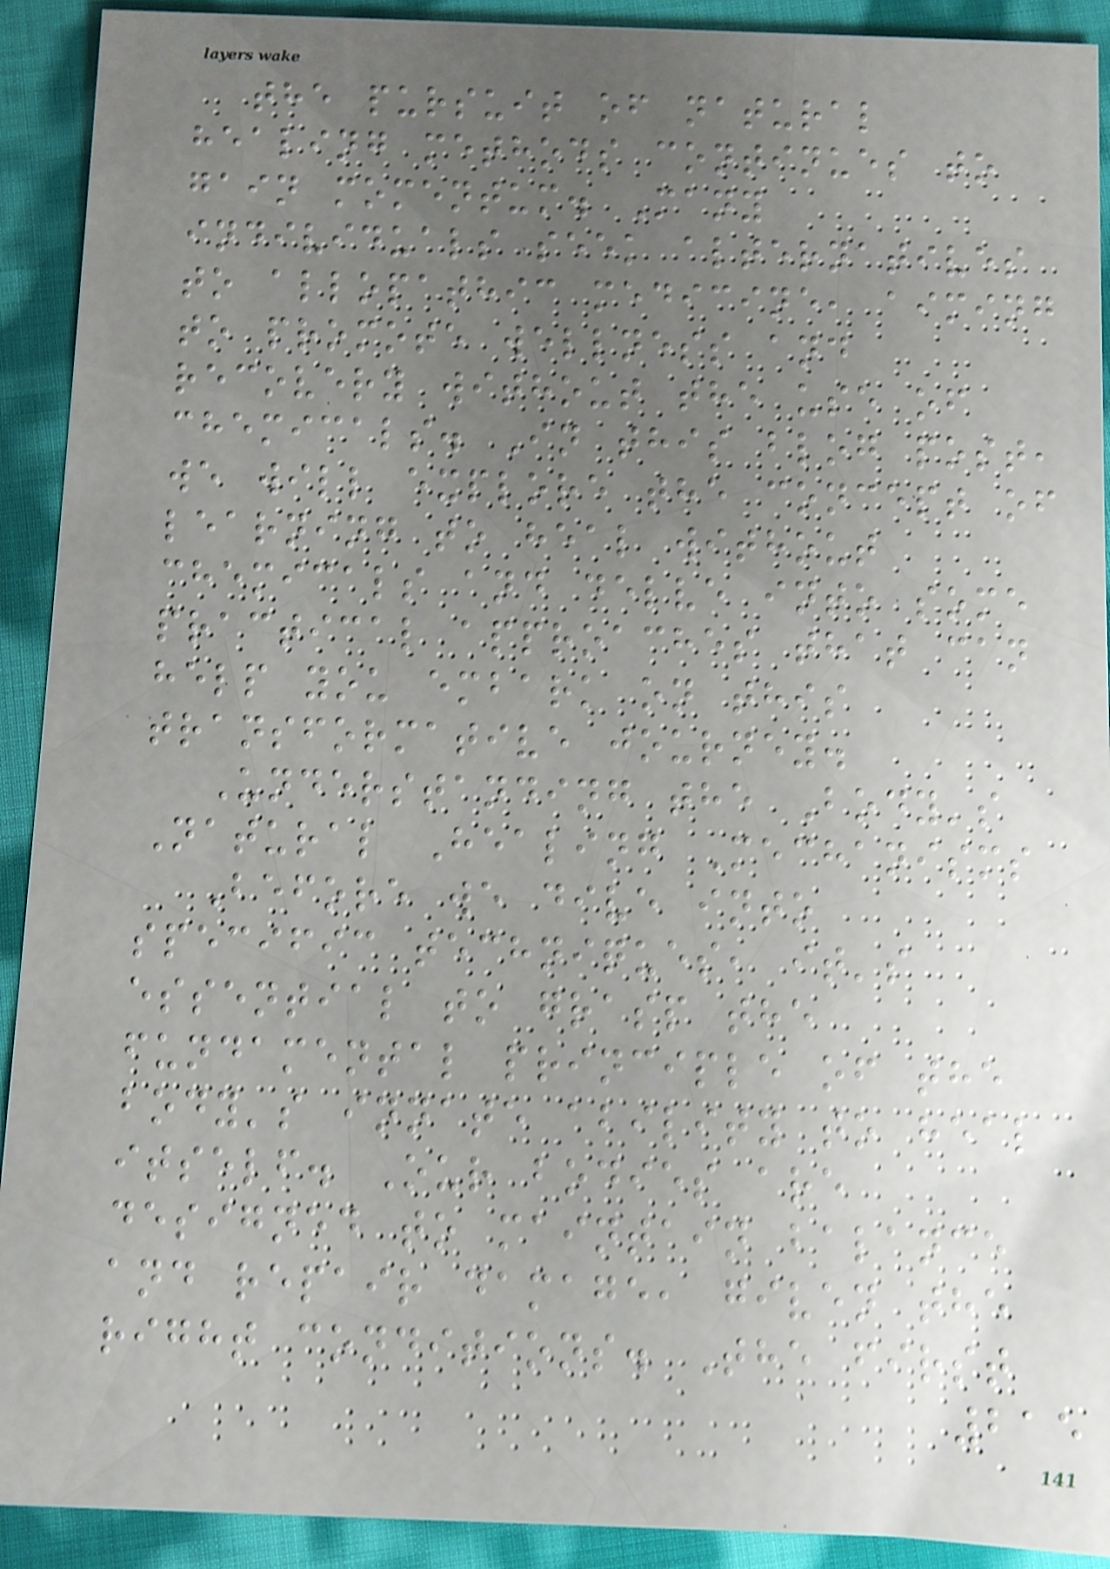the pursuit of natural
healing methods continues to
gain momentum. Many
individuals seek alternatives
to allopathic medicine, aiming
to promote wellness and
recovery without the use of
chemicals. In this blog post,
we will explore the concept of
learning to heal without
chemicals and delve into some
practical approaches that can
help you embark on this
transformative journey.
Understanding the Body's
Natural Healing Mechanisms
Before we dive into
specific techniques, it's
essential to grasp the
fundamental principle of the
body's innate ability to heal
itself. Our bodies are
designed to maintain balance
and repair damage, given the
right conditions. The first
215
